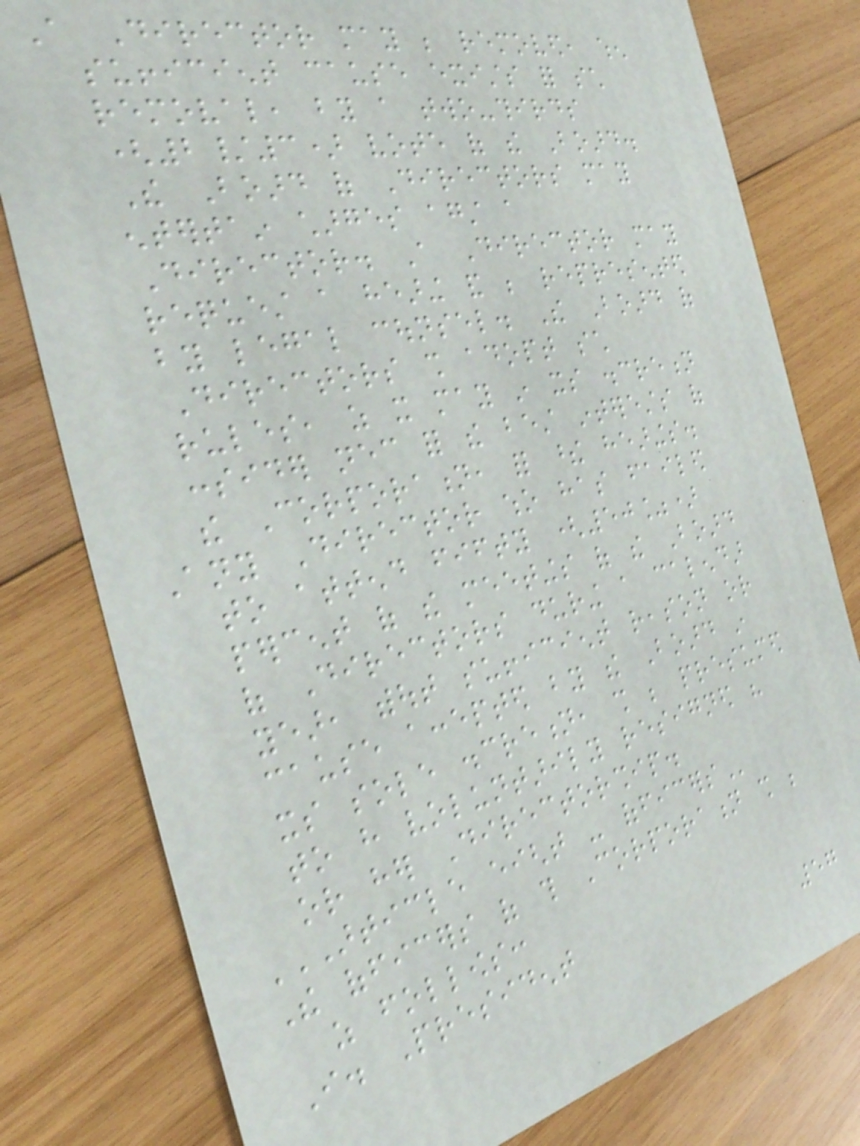A Director may be removed, when
sufficient cause exists for such
removal, by a two-thirds
(2/3) vote of the Board.
The Board of Directors may
entertain charges against a
Director. A Director may
request a hearing and be represented
by legal counsel. The Board of
Directors shall adopt such
rules, as it may in its discretion
consider necessary for the best interests of
the Corporation, for these hearings.
Any Director who has failed
to attend fifty (50%)
percent of the meetings of the Board
of Directors during a calendar
year, without sufficient reason or
cause accepted by the Board in
its sole discretion, shall be presumed
to have voluntarily resigned his
or her Directorship.
ARTICLE EIGHT - OFFICERS
The officers of this Corporation shall be
as follows:
I. President
57
